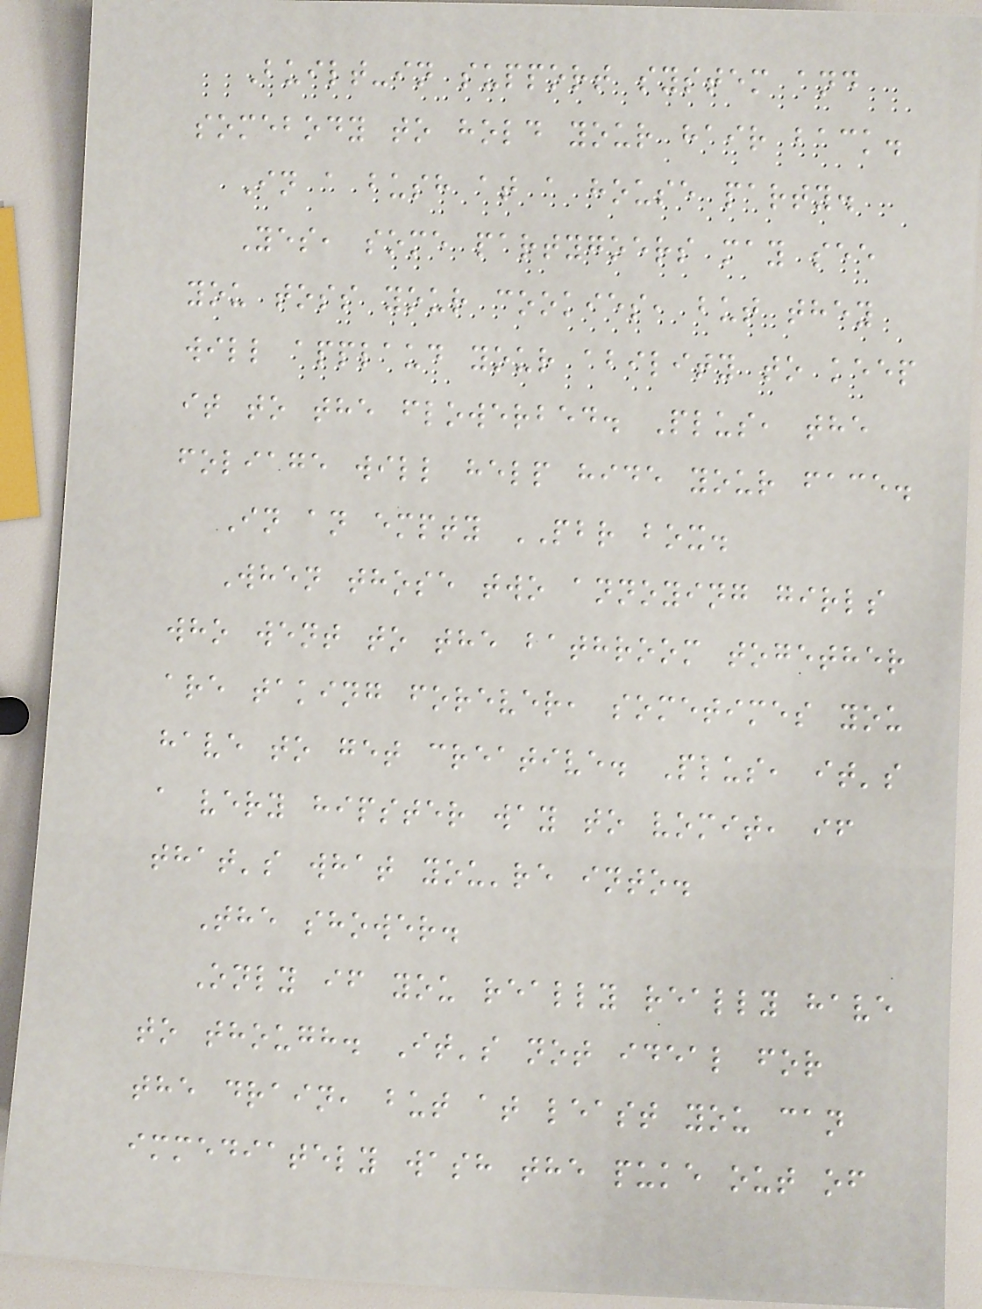Built-in support system and
somebody to hold your hair back.
In a bush at a house party.
Yes, some partygoers may see
you toss your cookies, but they
will applaud your ability to keep
it to the flowerbed. Plus, the
foliage will help hide your face.
In an empty PBR box.
When those two annoying girls
who went to the bathroom together
are taking forever, sometimes you
have to get creative. Plus, it's
a very hipster way to vomit, if
that's what you're into.
The shower.
Only if you really really have
to though. It's not ideal for
the drain, but at least you can
immediately wash the puke out of
